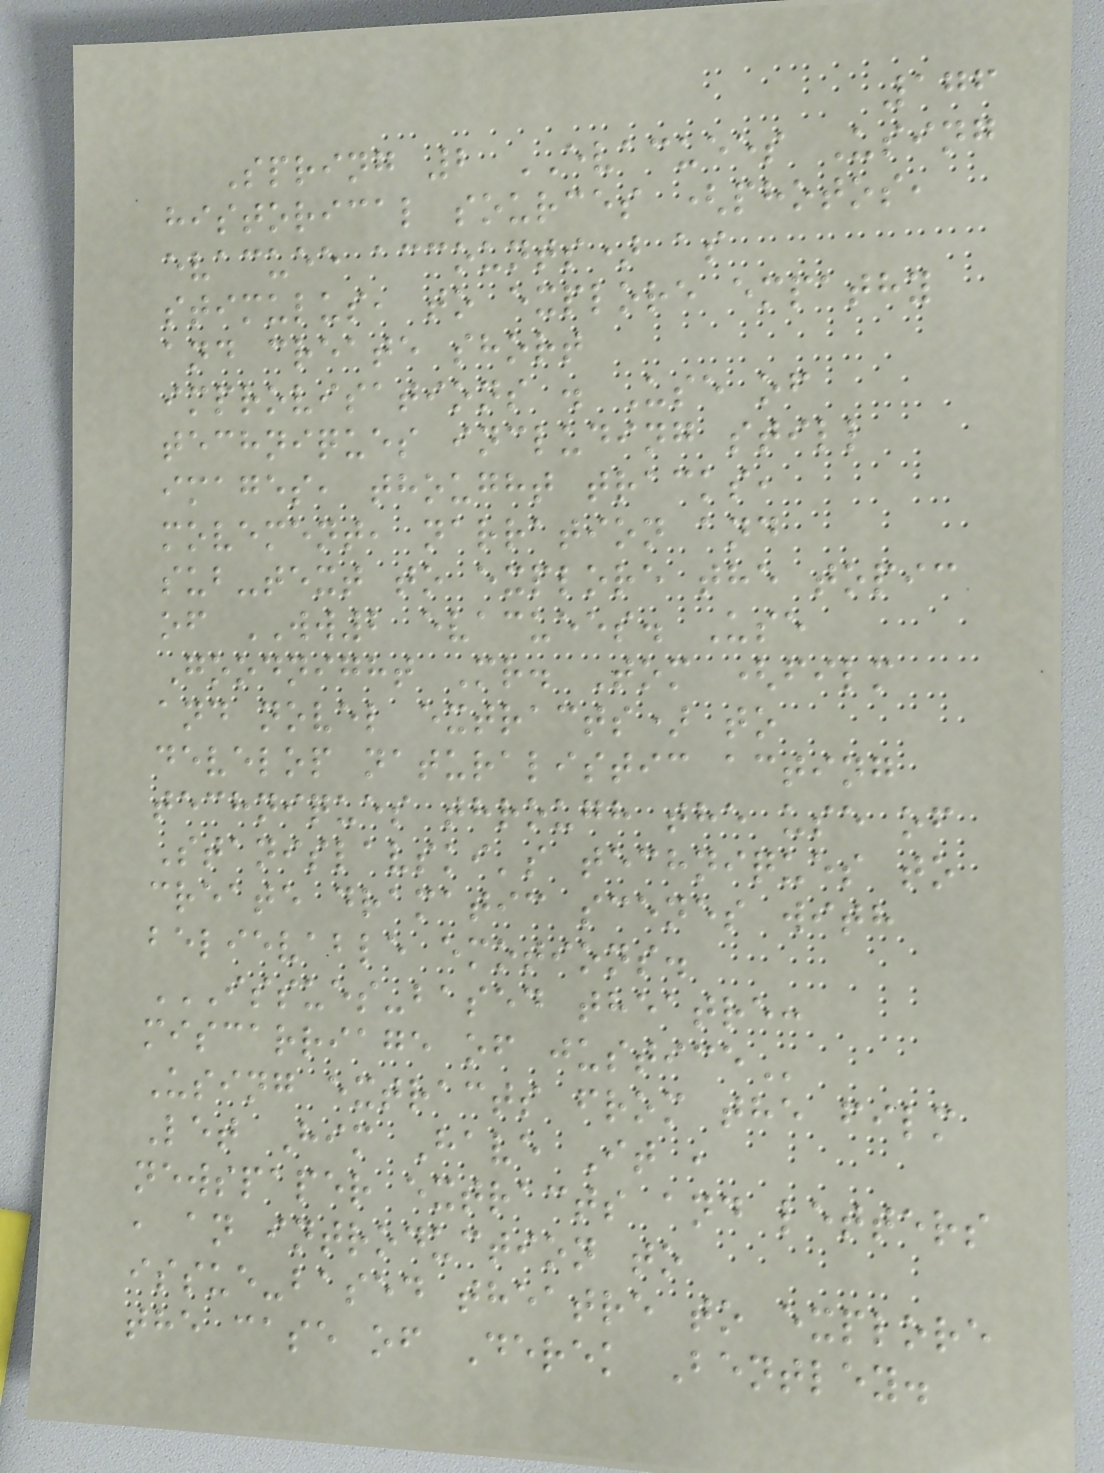176
Spring 2 EVACUEES Using
historical sources (photos,
evacuee accounts) as
stimulus, to explore empathy
and create short
improvisations . Use of
techniques including still
images, thought tracks,
movement, narration and
sub-text to explore the topic
of WW2 evacuees. Use
Goodnight Mr. Tom (film
and novel extracts) to
develop naturalistic acting
techniques through the use of
Stanislavski's techniques to
create dramatic scenes with
believable emotions.
ISSUES-BASED THEATRE:
MISCARRIAGE OF JUSTICE
Using extracts from the film
Let Him Have It ,
newspaper extracts and letters
, an introduction to
issue-based theatre to explore
the case of Derek Bentley.
